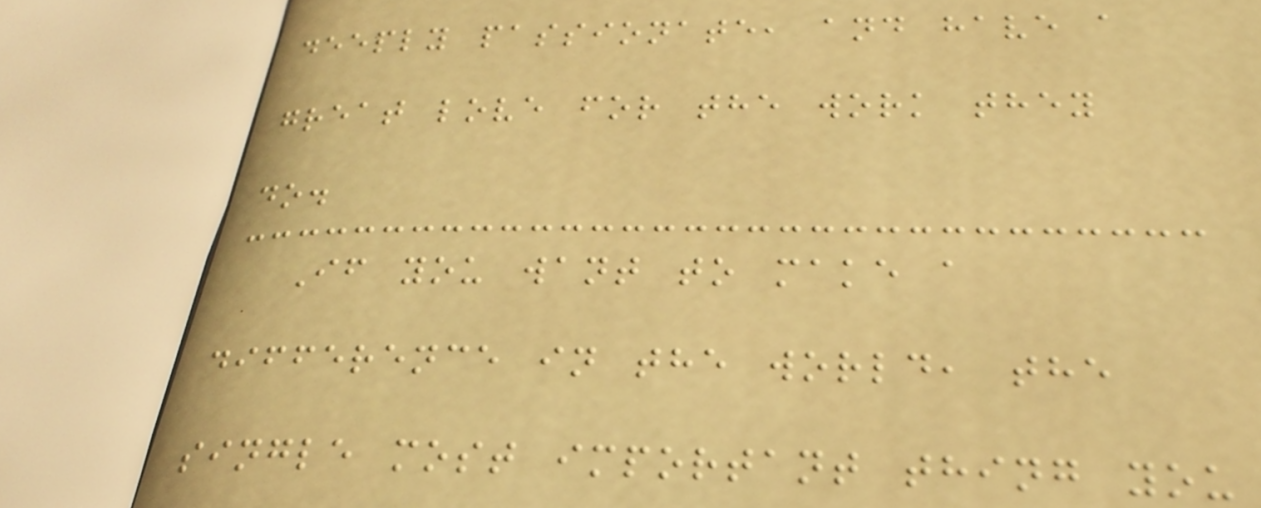deeply passionate, and have a
great love for the work they
do.
If you want to make a
difference in the world, the
single most important thing you
